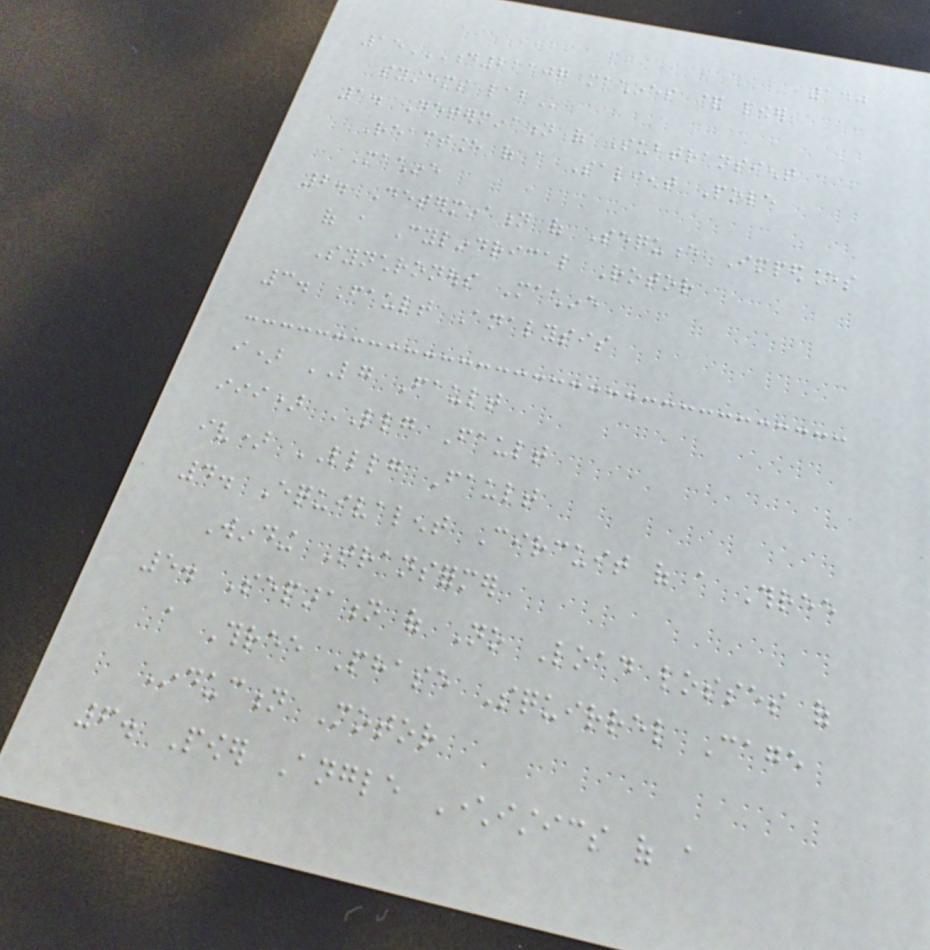140
15D21107 MACHINES & POWER
SYSTEMS LAB
1. Determination of Subtransient
Reactance of a Salient Pole
Machine
2. Determination of Sequence Impedances
of a Cylindrical Rotor
Synchronous Machine
3. Fault Analysis
i) LG Fault
iii) LLG Fault
iv) LLLG Fault
4. Equivalent Circuit of a Three
Winding Transformer
5. Separation of No Load losses of
a Three Phase Squirrel Cage
Induction Motor
6. Power Angle Characteristics of a
